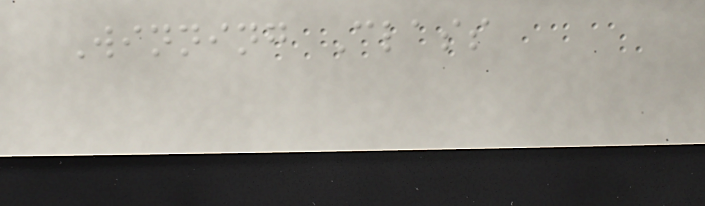Winning Class
